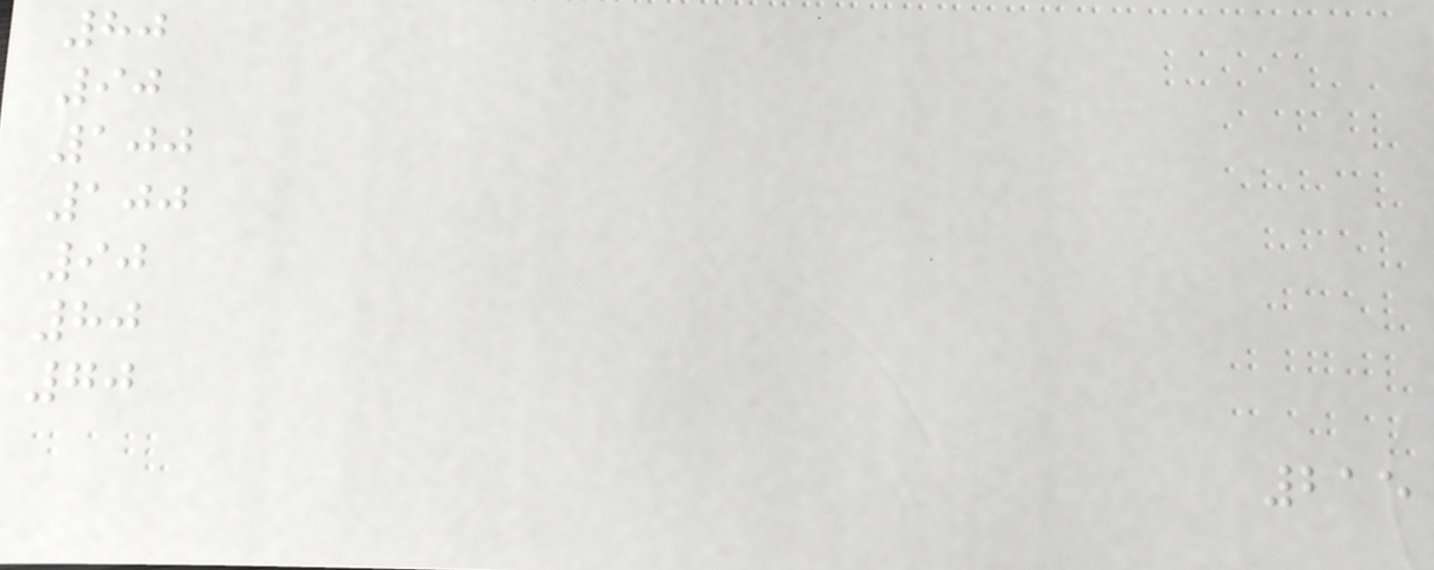80
90
100
100
90
80
70
215
